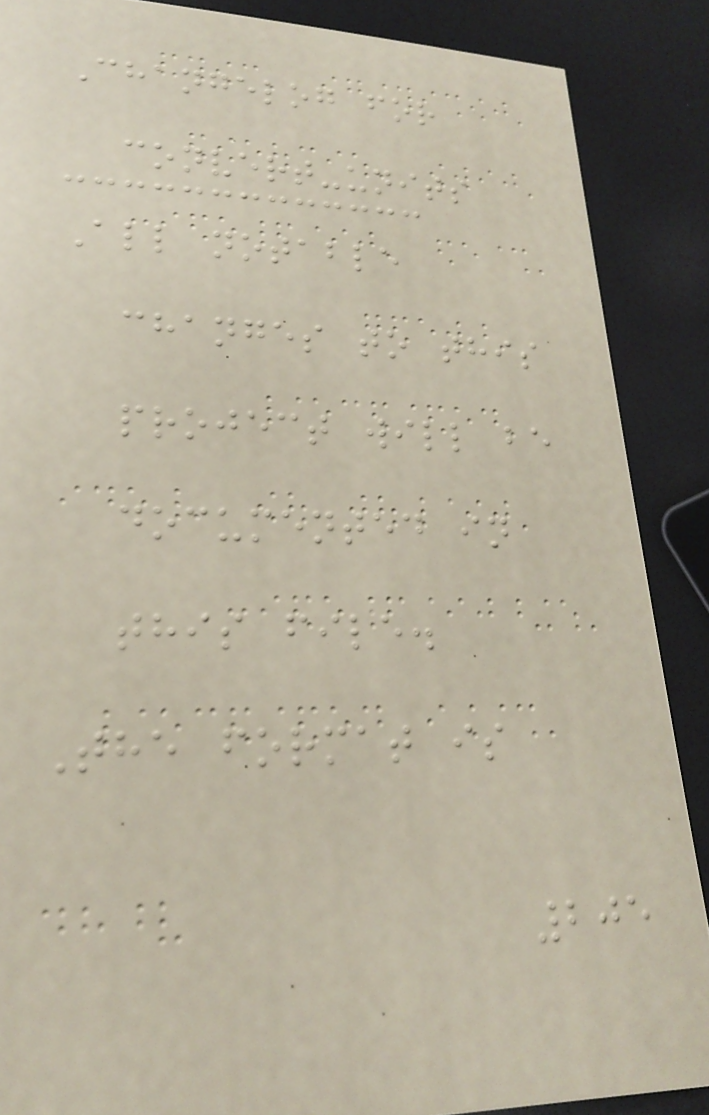Changelog for
convert-units
All notable
changes to this
project will be
documented in
this file.
The format is
205
